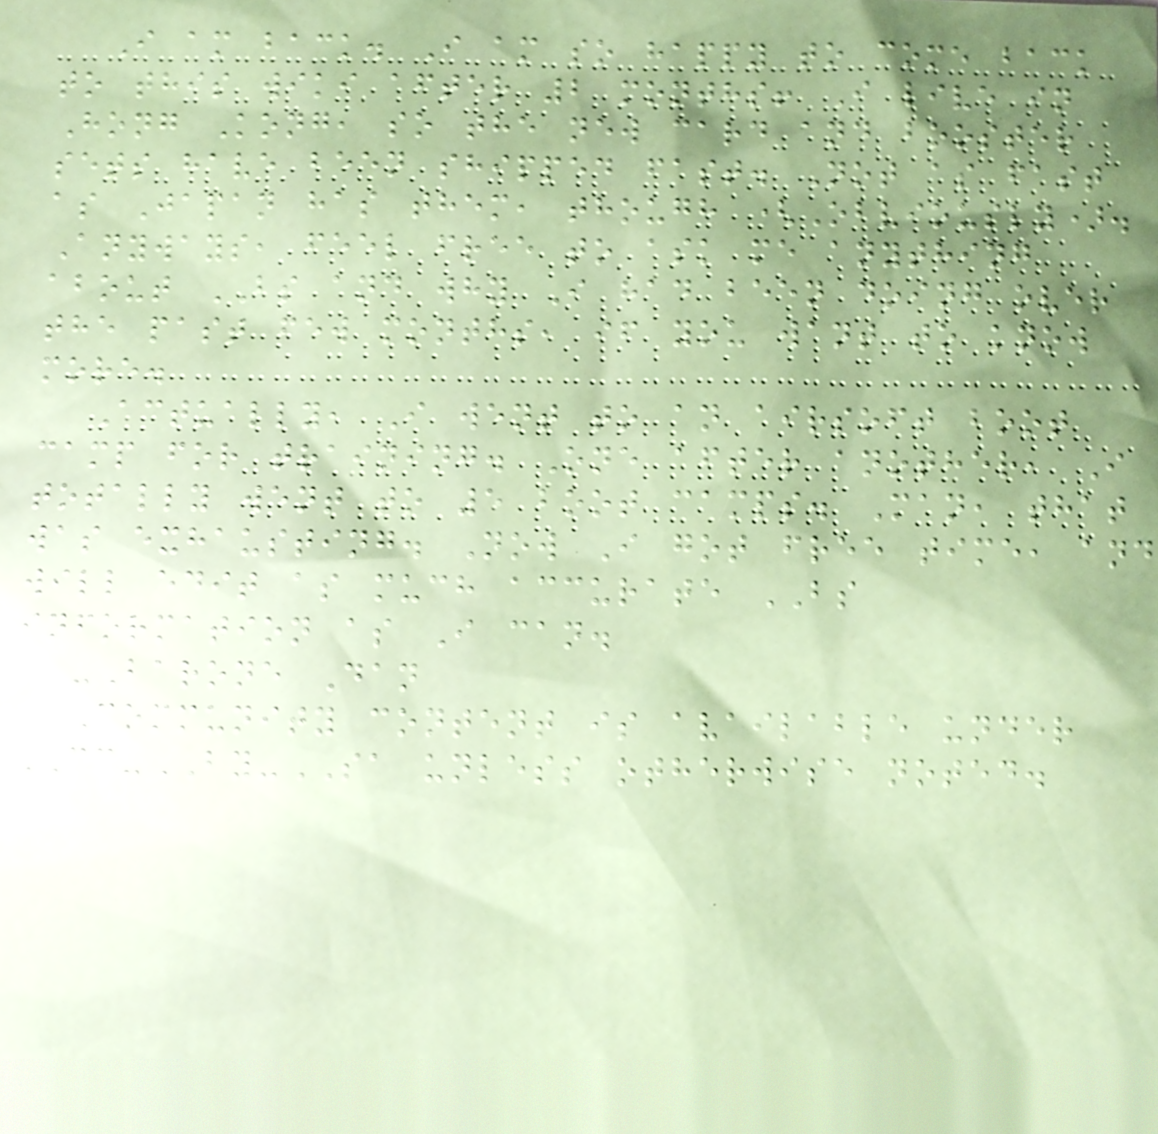I am back. I am so happy to come back
to this wiki after 2 months! I live in
Hong Kong, so the new card and booster
sets have been shipped fast. Not as fast
as Japan has them, though (Obviously).
Anyways, feel free to ask me anything
about BS and why I had been doing over
the past few months, if you want to know
more.
Actually, I went to an airsoft boot
camp for training. One after another, I
totally went to 5 boot camps. Man, that
was exhausting. Now I got free time, and
will edit as much accurate BS
information as I can.
-Barone Dan
Community content is available under
CC-BY-SA unless otherwise noted.
